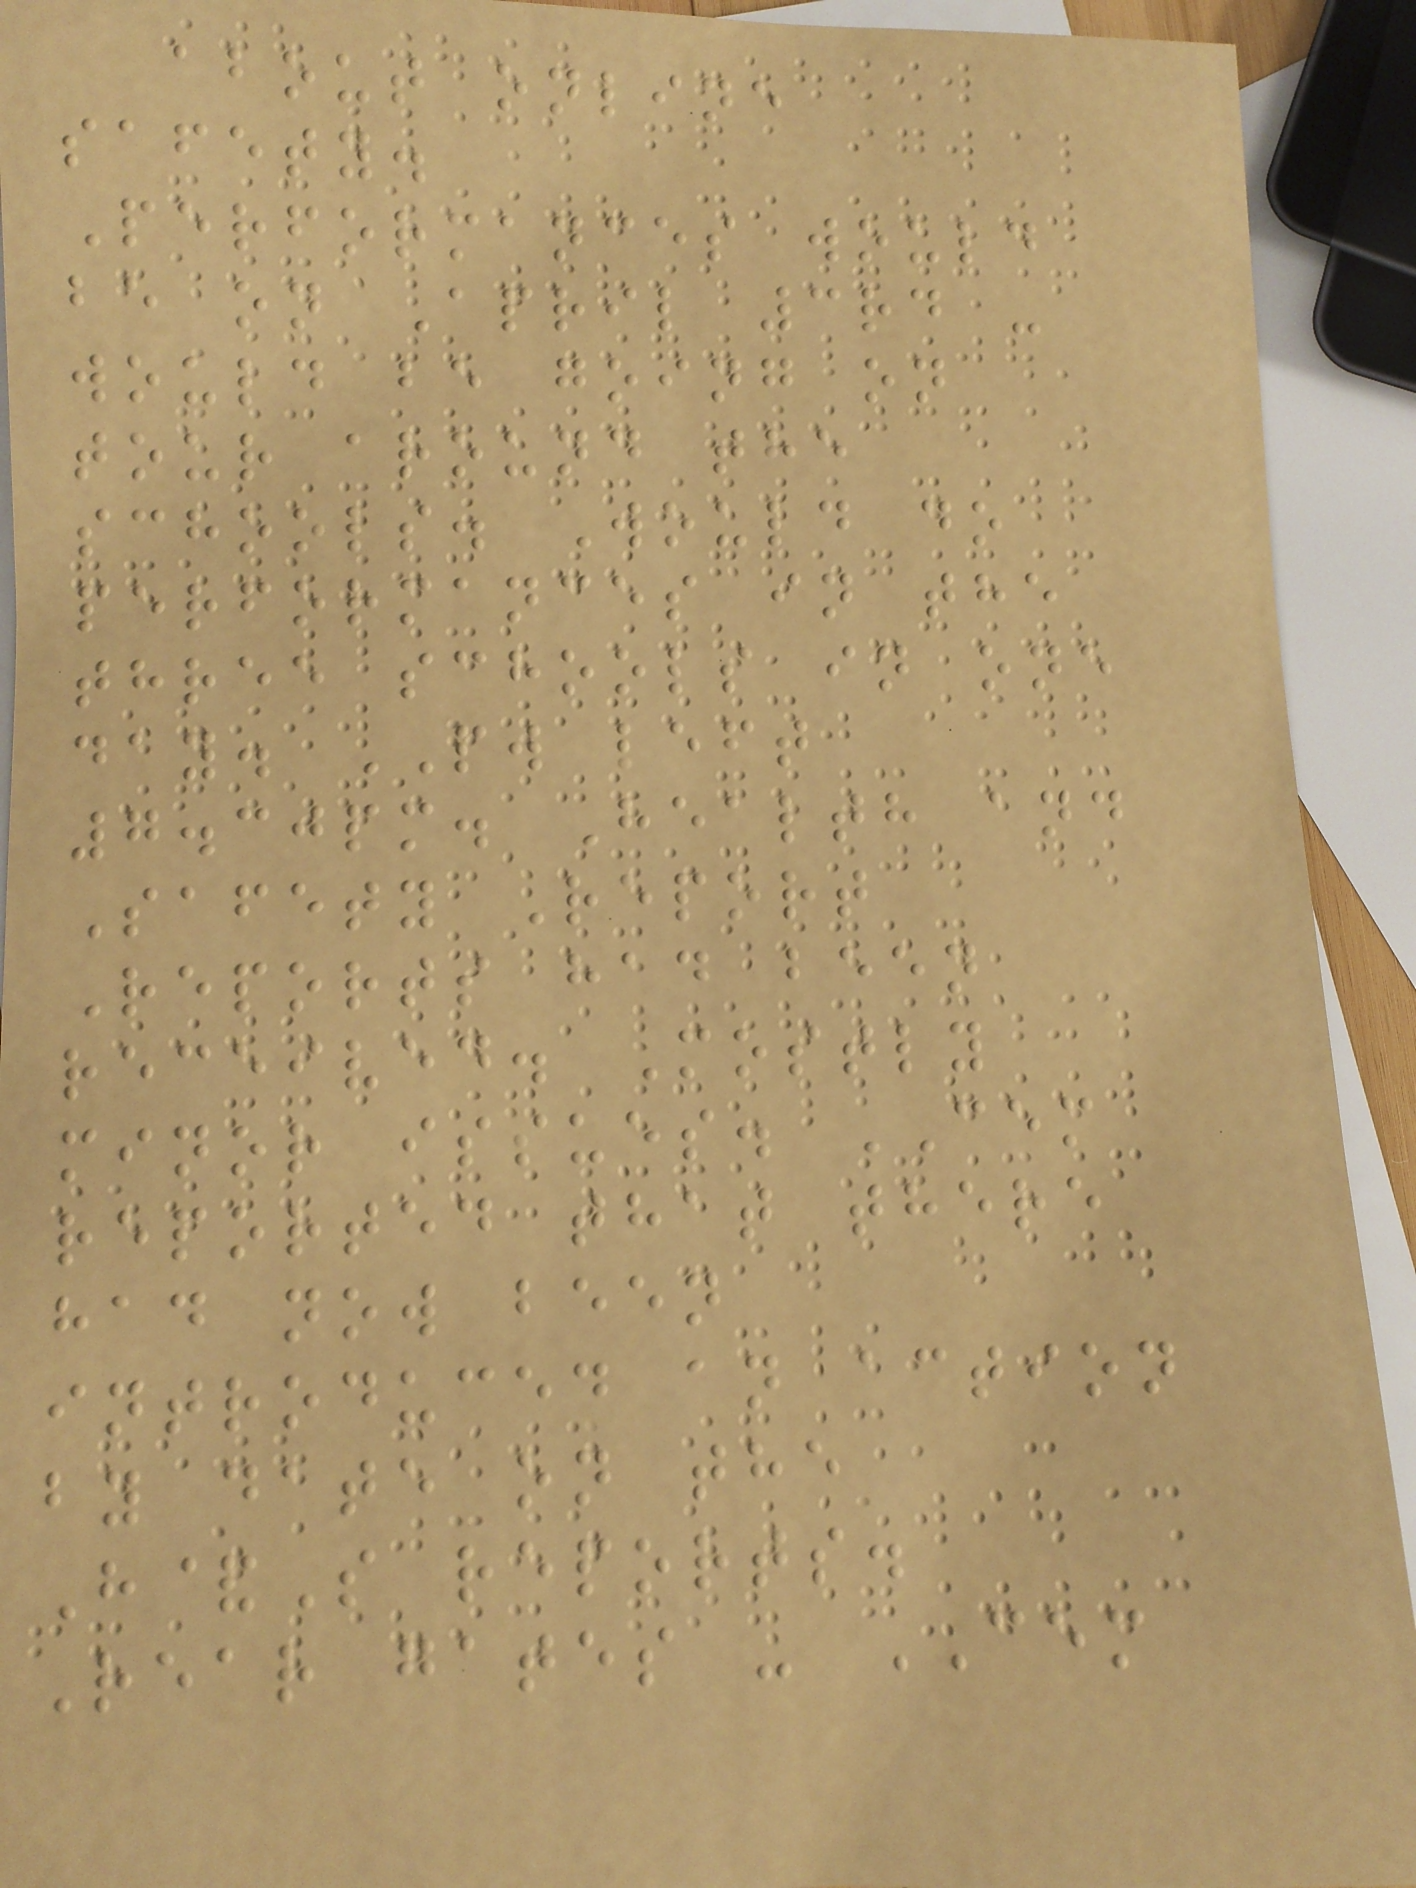about online
safety.
Performances would
be on April 3rd -
would be going on
tour around the
schools. Would do
performances in the
three schools in one
day. PW left
7.30pm. Health and
Safety Report
Reports had been
received. Mostly
minor issues. CEM
reported that there
had now been
introduced an action
by date on the
H&S reports.
Rear gates - CEM
